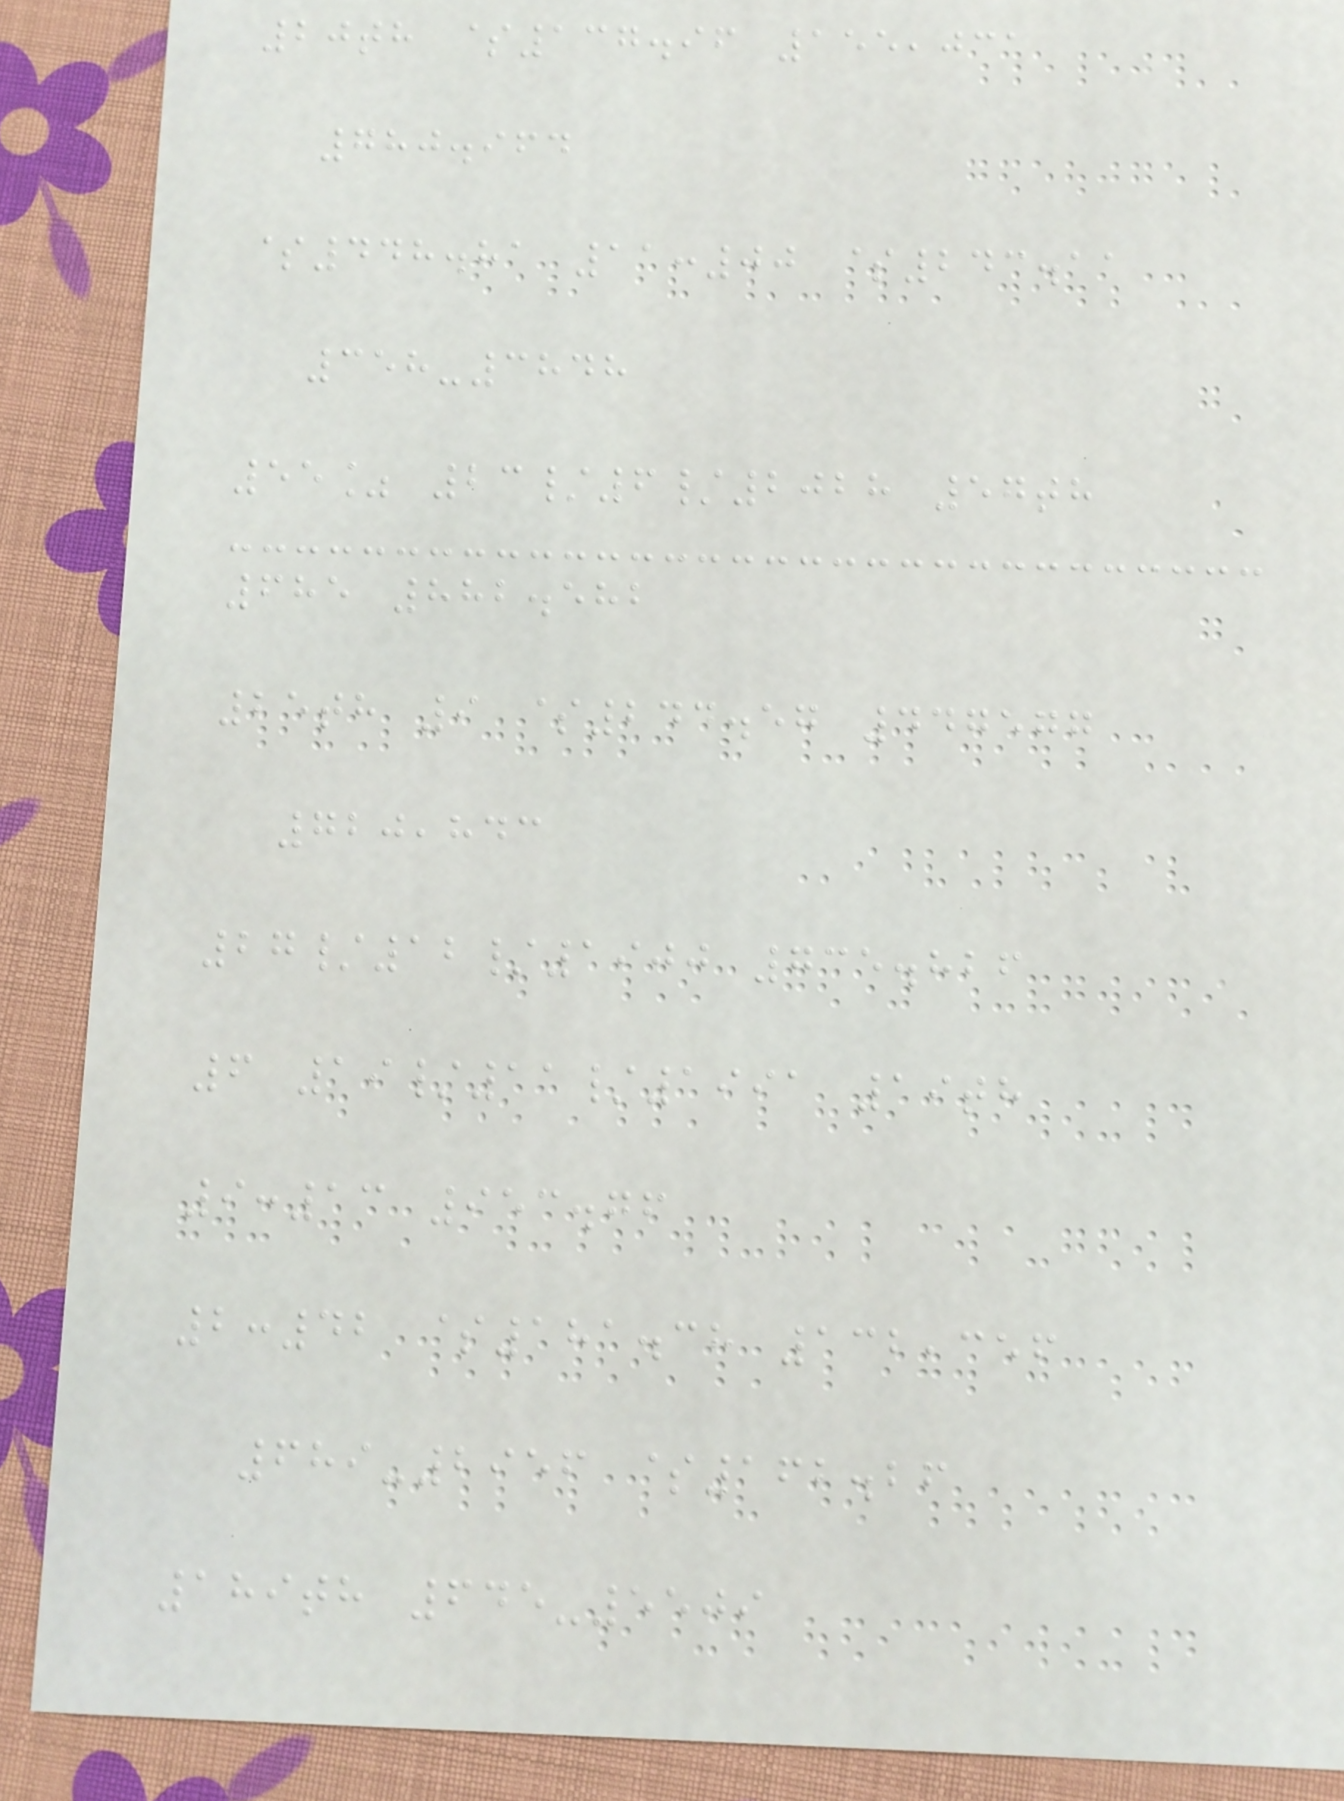20th $137.96 155,031
780.964
$448.81 11:00 $243.11
358-3848
55% 23/6/2028 57th
685 882.582
25th 9 $244.57 447577
720,843
27/12/1900 735.826
6 19/11/1991 19th
9:13 953.76
2:42 $181.38 132,356
689-2956 $162.26
189th 645-5509
